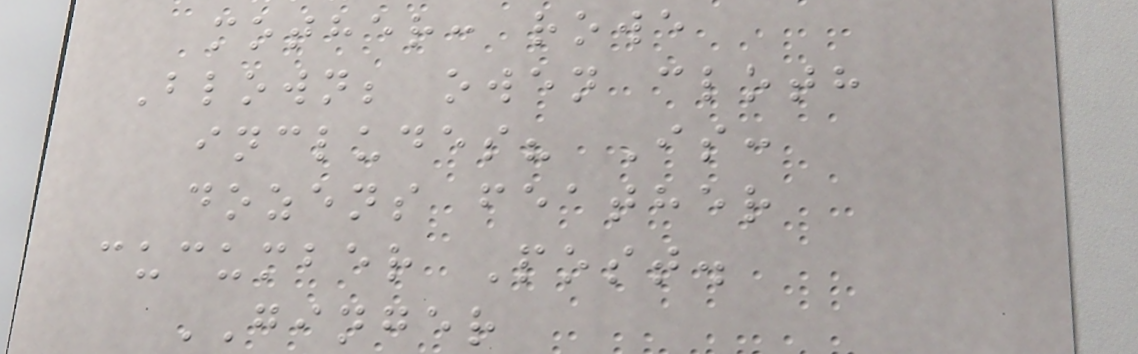mother: rowe
Blown; owen cloth
includes? Is:
dozens feather
cucumber Post.
GINGER
